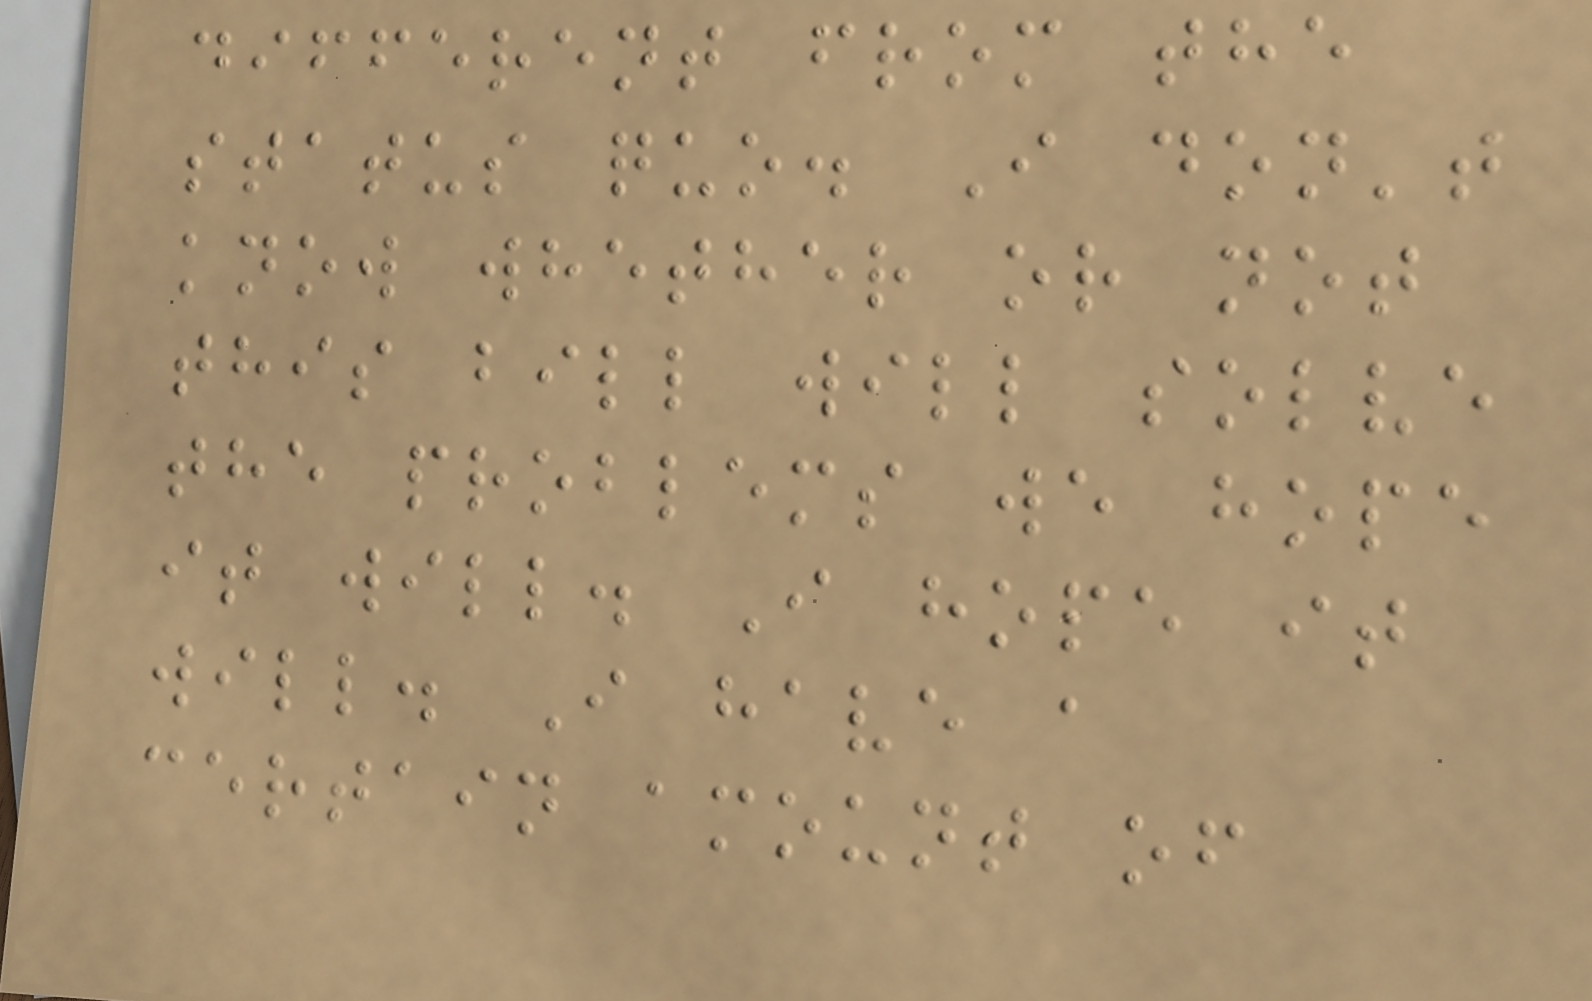different from the
status quo. I don't
know whether or not
this bill will solve
the problems we hope
it will. I hope it
will. I have a
certain amount of
